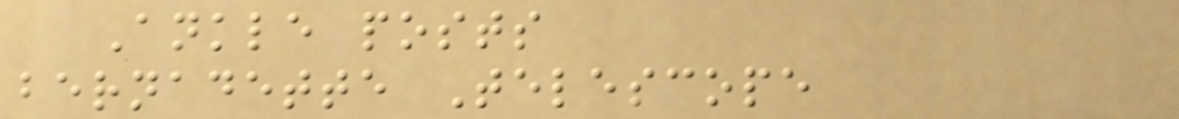Ankle posts
bernadette Telescope
